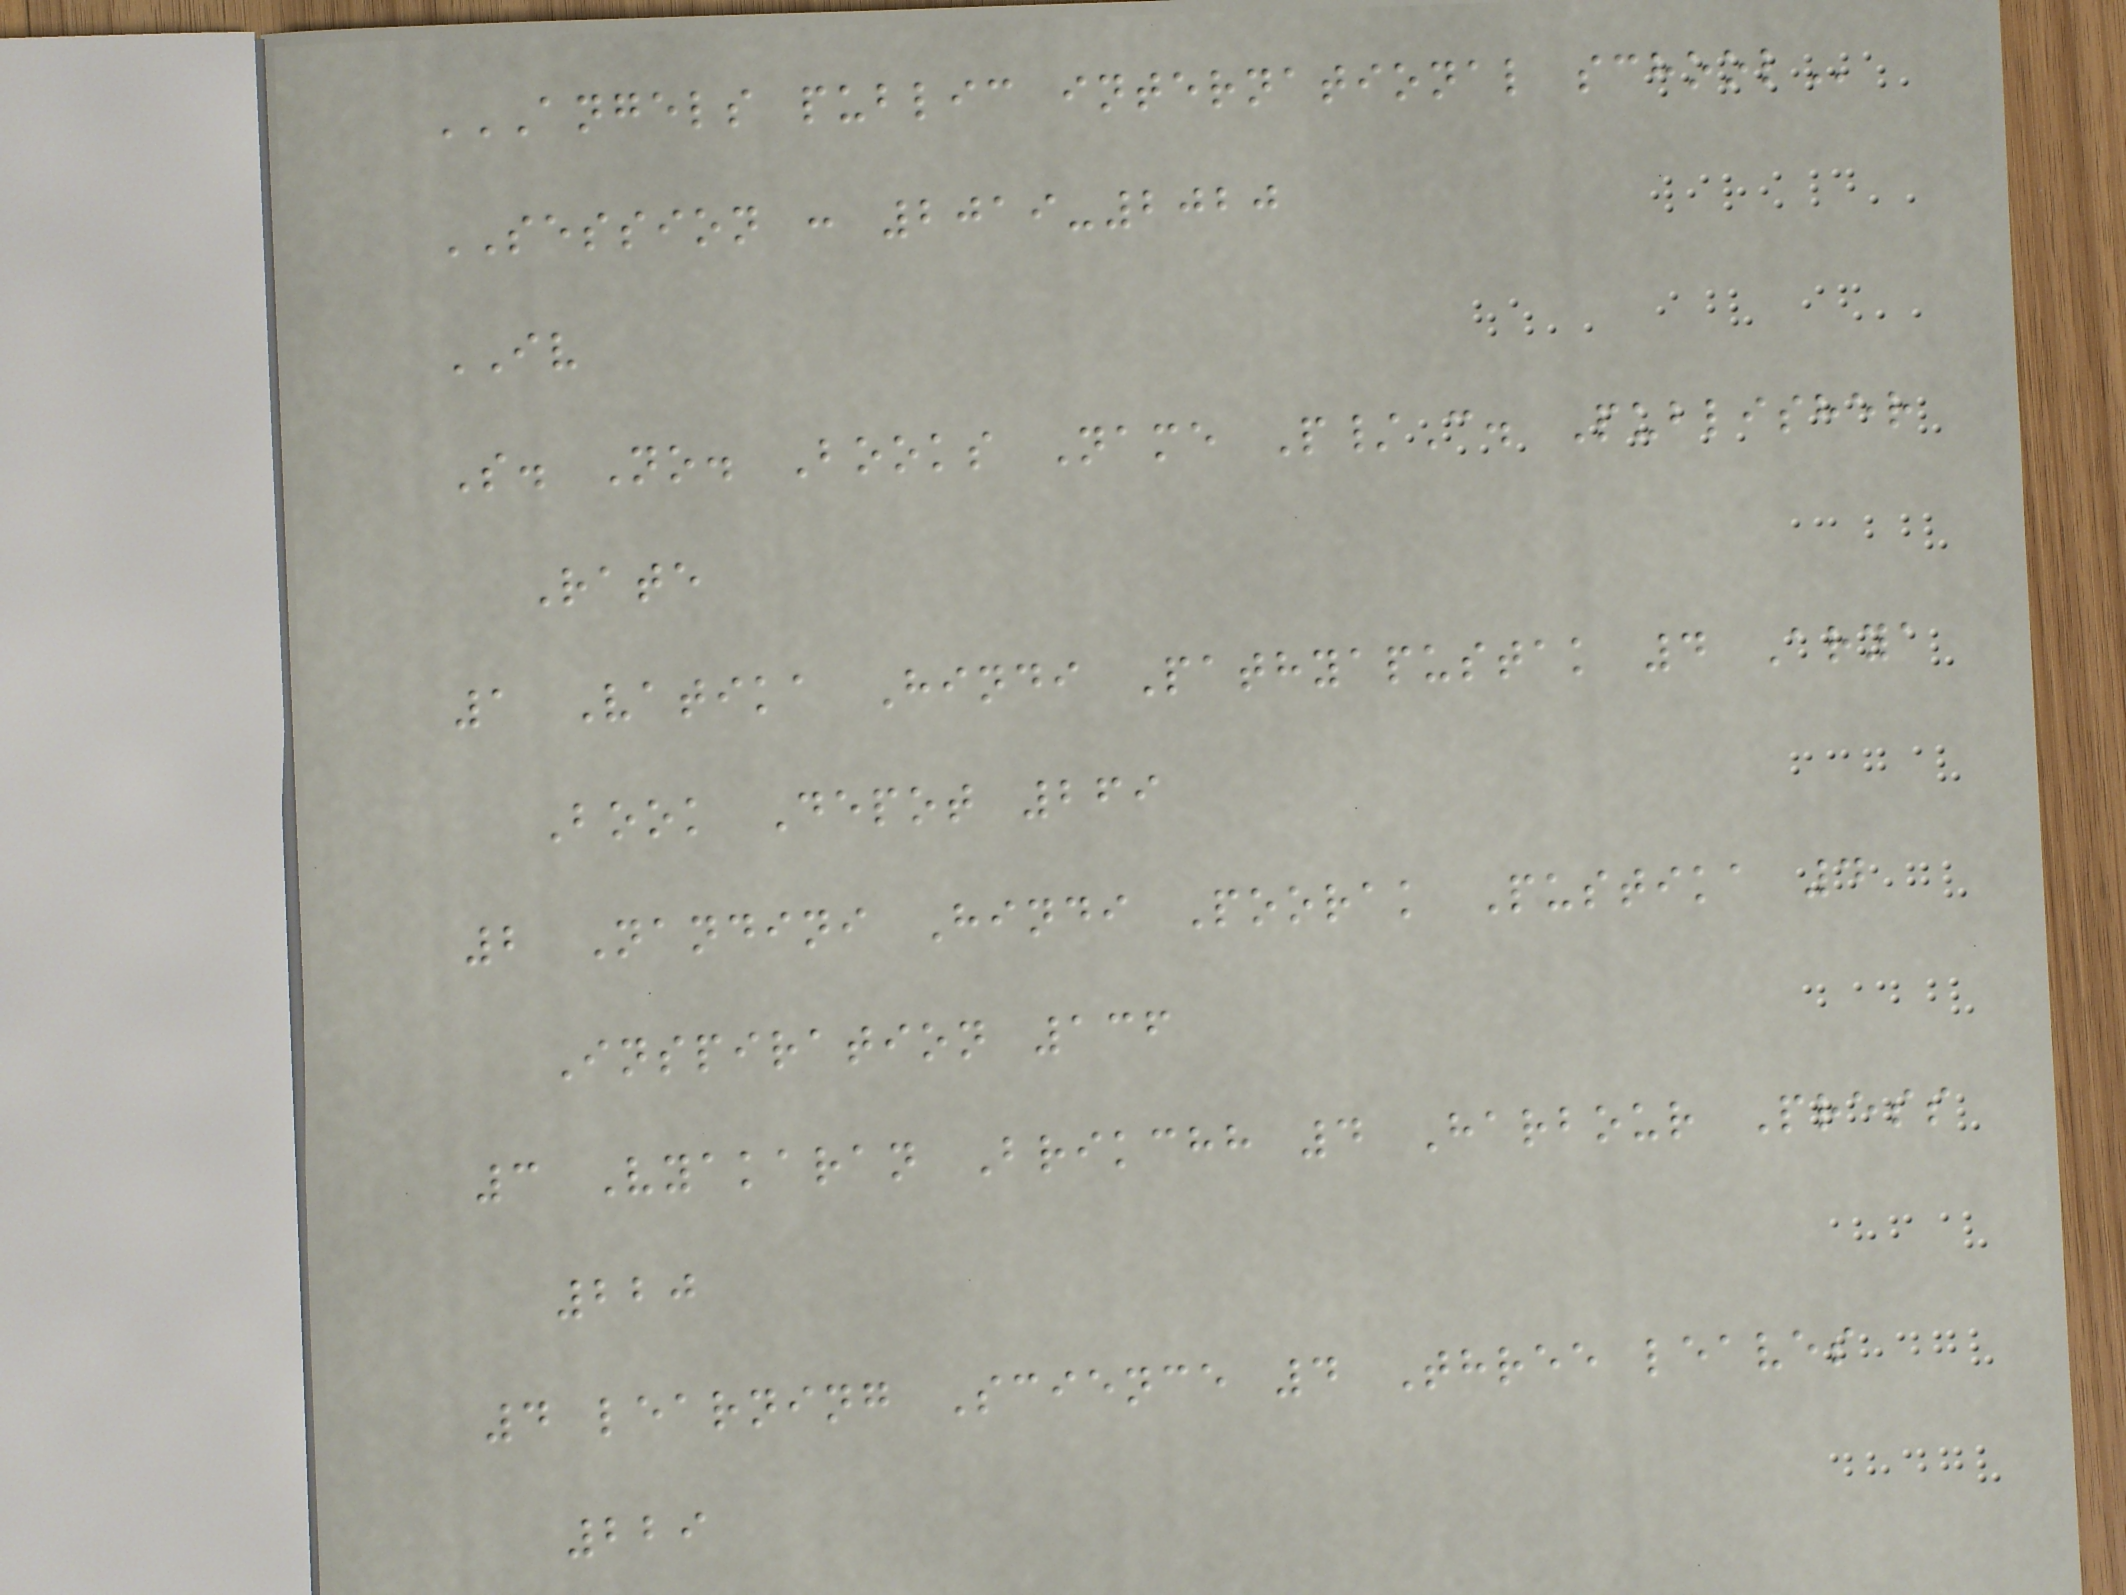ANGELS PUBLIC INTERNATIONAL SCHOOL
SESSION : 2019-2020
IV
S. No. Books Name P/C. Publisher
Rate
1 Vatika Hindi Pathyapustak 4 Arya
Book Depot 269
2 Nandini Hindi Poorak Pustika 4
Inspiration 136
3 Vyakaran Brikchh 4 Harbour Press
220
4 learning Science 4 Three leaves
229
